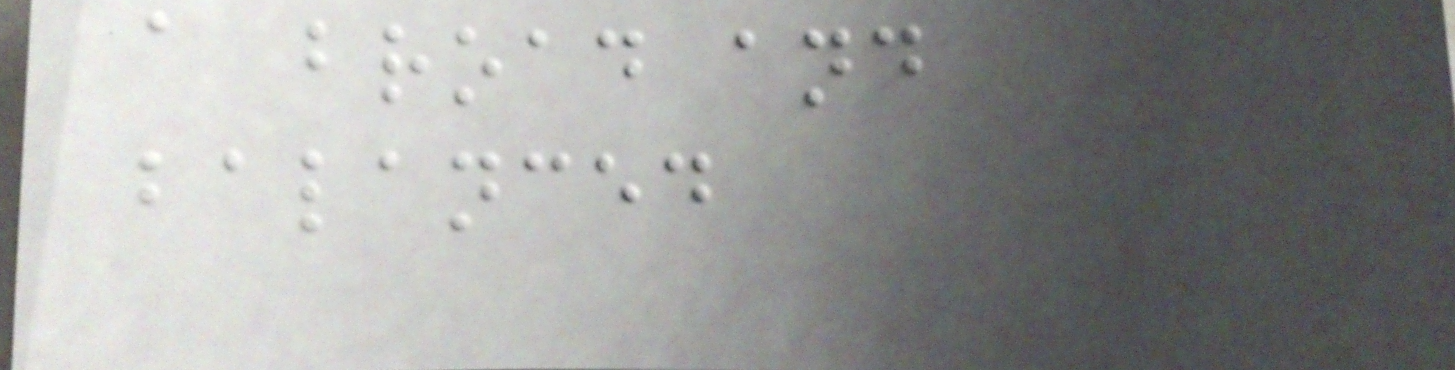a broad and
balanced
